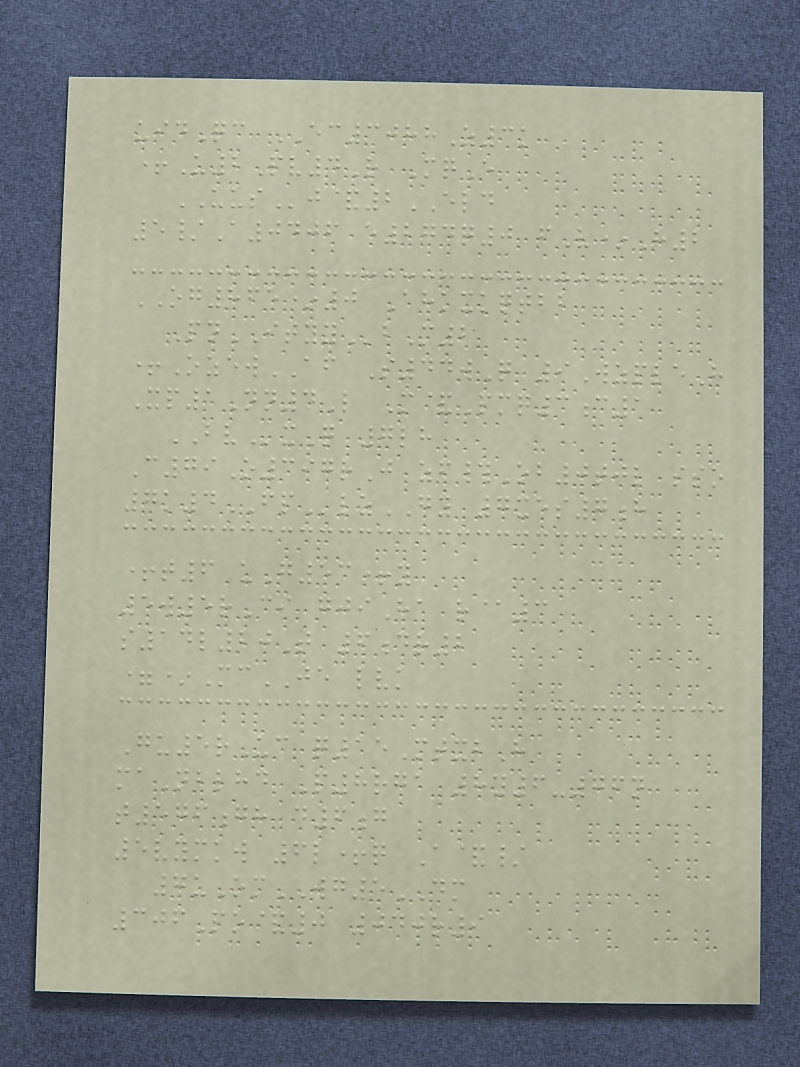uidQc EC3088Z3k
+U2Pv4R MqE
UUSj&2ELD
5/A0406 e274q0 fV*H2
OG865*0 Ahkxkqtbb
PnITYYbM2
+OzewAF S44wQ 9WzpleH
Xp1Nn4L M&Pmq3c1
BVxQ 7lh
C79O397rJ zf#Ob0tjl sso
7k4FPlzGY 7xes7h
+t6 uG53+y
5w5rCi gjiHa r@3
s14l20T 6dr2
=*McJE lvk
Gu5rUc q15MtxbH
maNblhd P8rga 8y6-76n
t576gh d6g
5vymkw 6l+q A&/
7uOmWG5DM
306Po&0 040r9
